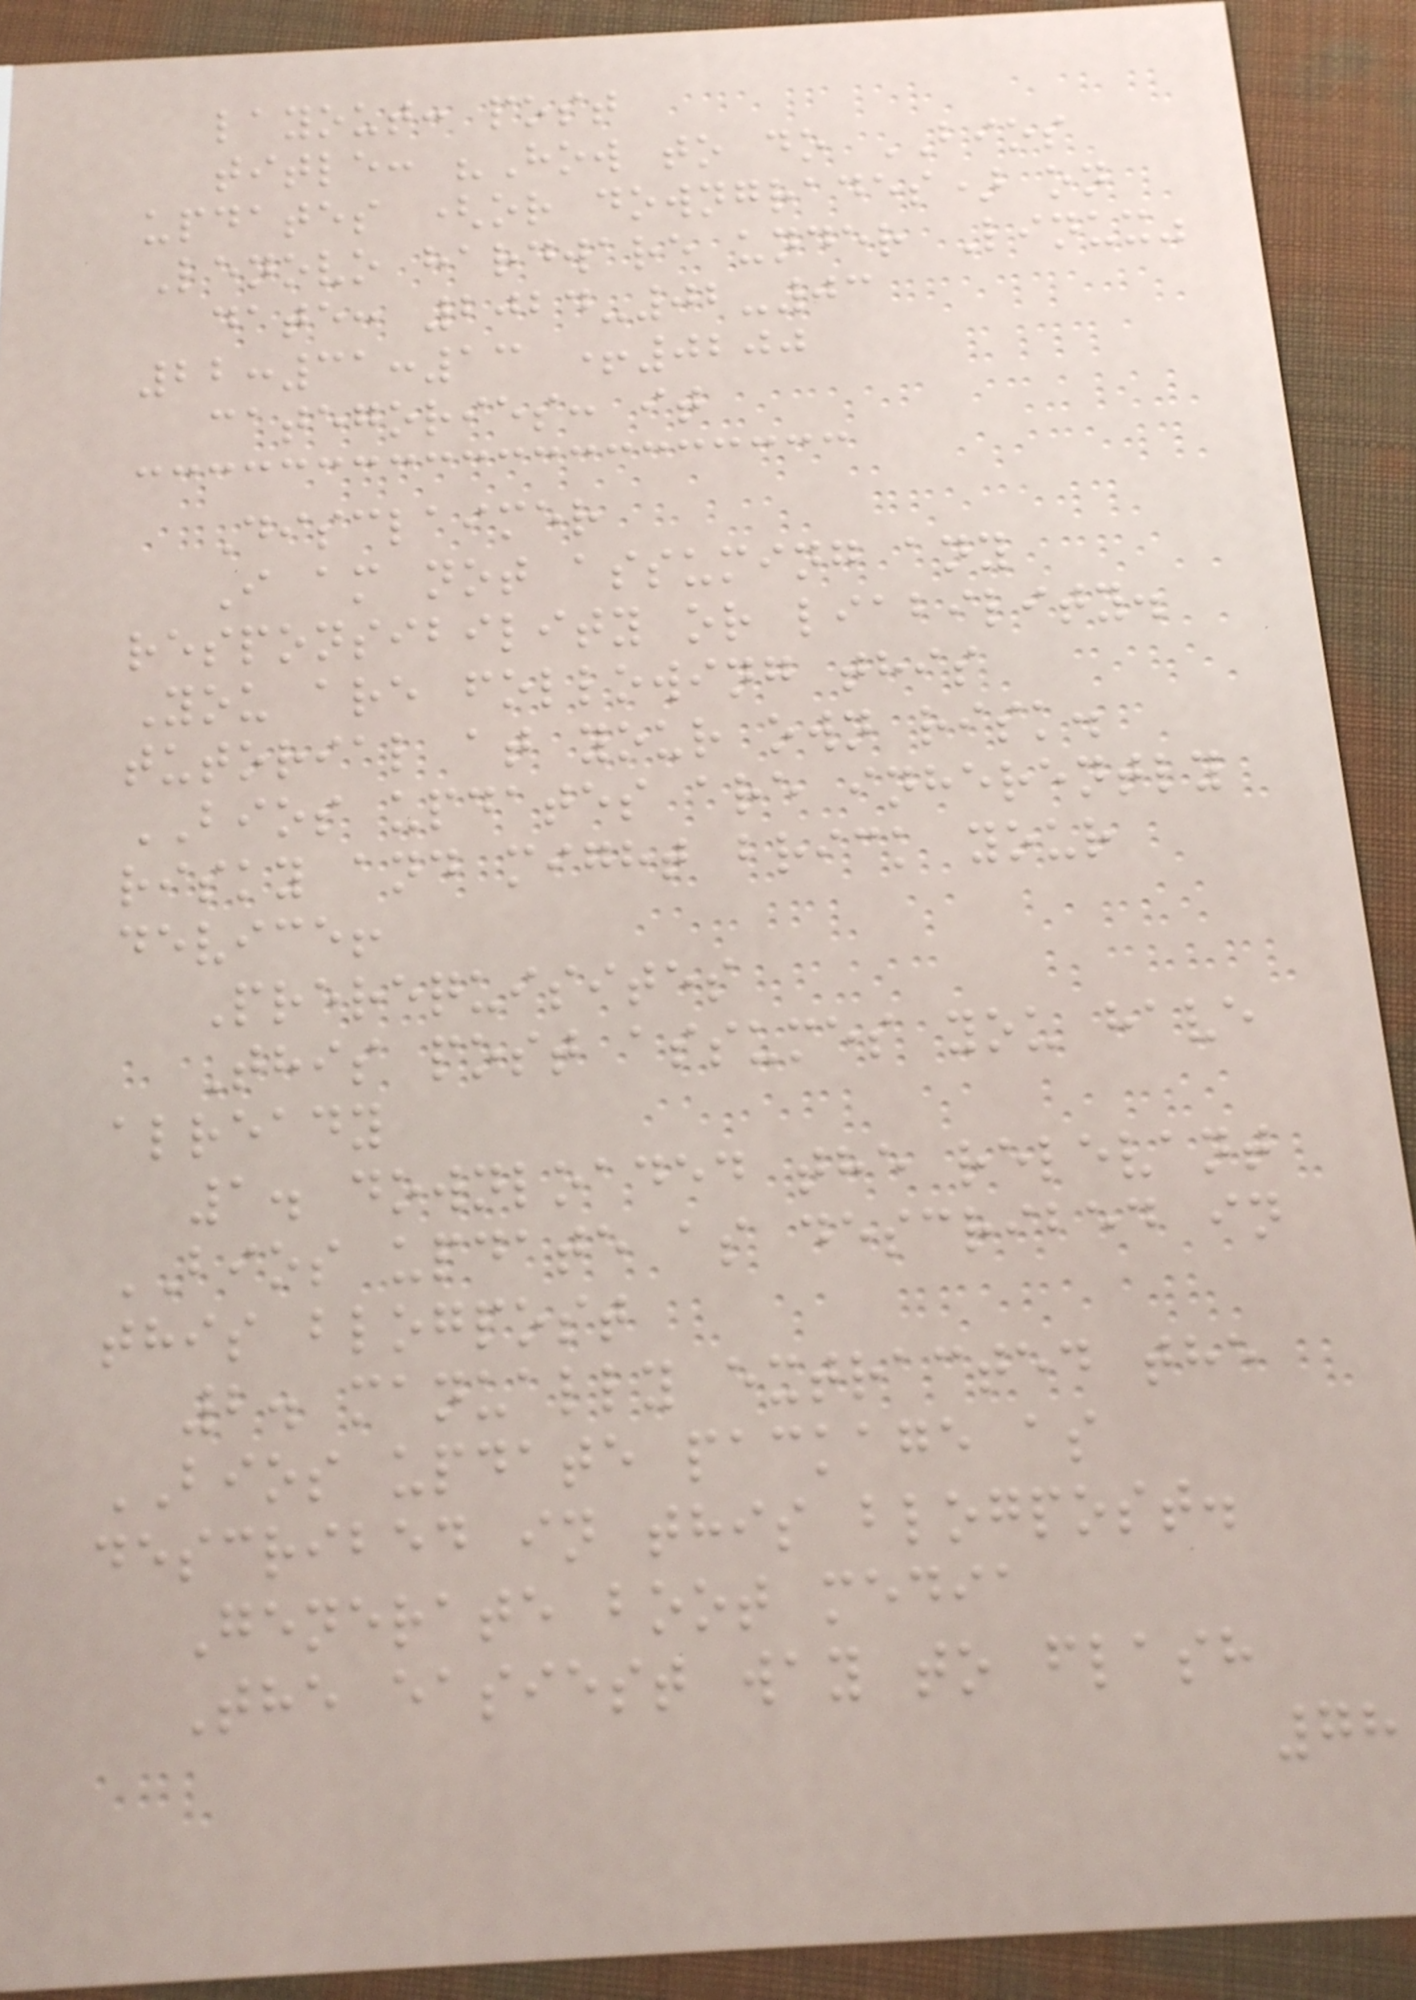layout: post
title: "How to do BIOS
updates (or downgrades) on
Lenovo hardware under Linux"
date: 2024-02-03
22:31:13 +0200
categories: it
Disclaimer
I am not assuming any
responsibility or liability.
You are following this
tutorial at your own risk.
BIOS updates are inherently
risky and might brick your
device!
Prerequisites
This post assumes you have
already
1. downloaded the relevant
BIOS update as described in
this blogpost
2. manually extracted the
BIOS update package as
described in this blogpost.
Generate boot media
The easiest way to flash
78
